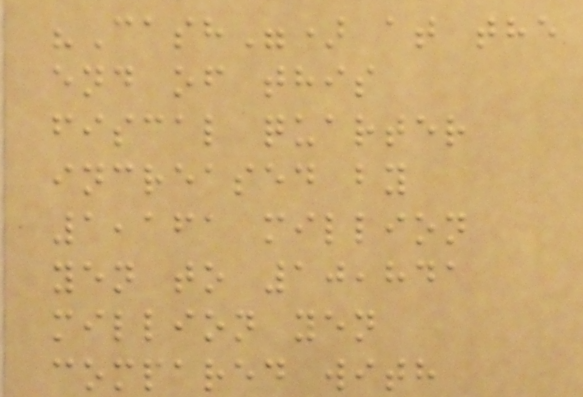"Cash") at the
end of this
fiscal quarter
increased by
1,161 million
yen to 10,841
million yen
compared with
